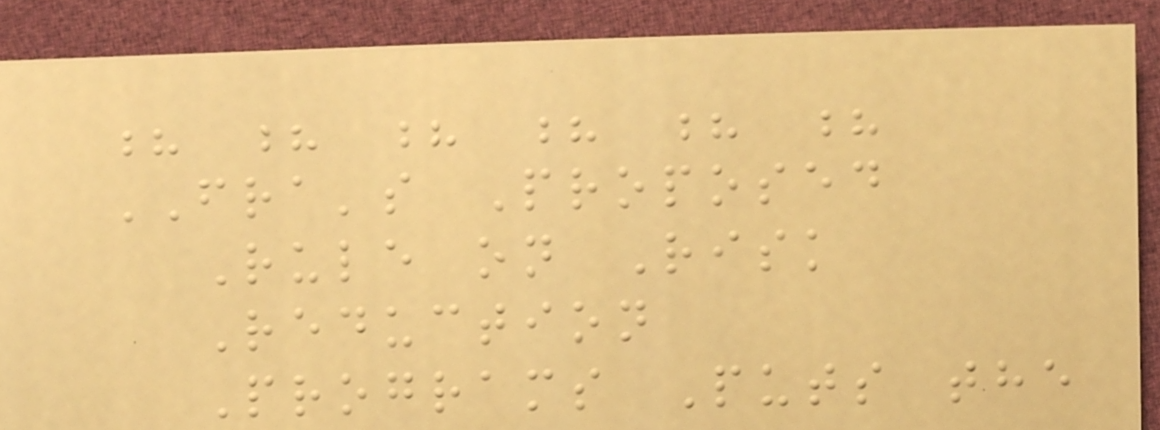? ? ? ? ? ?
FRA's Proposed
Rule on Risk
Reduction
Programs Puts the
